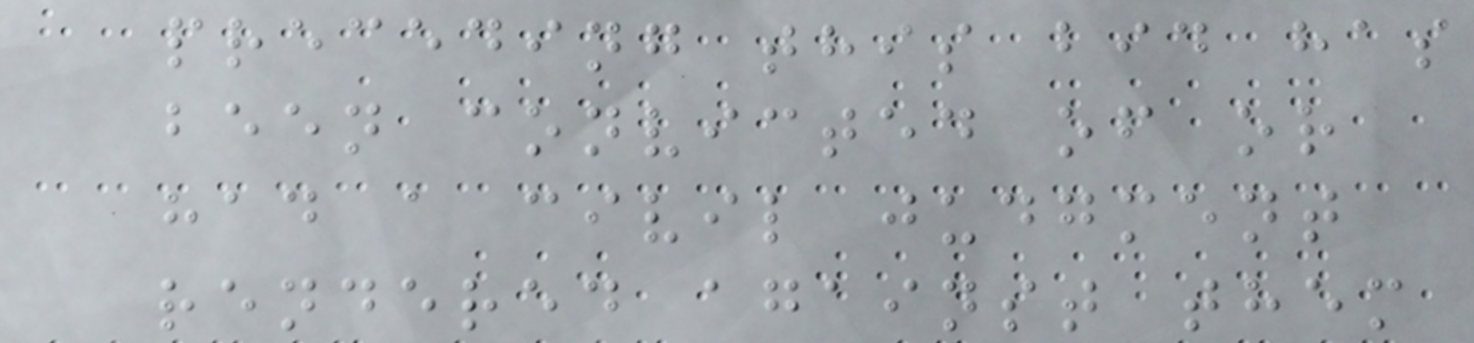preceding this bid has
been convicted of or
had a civil judgment
rendered against them
